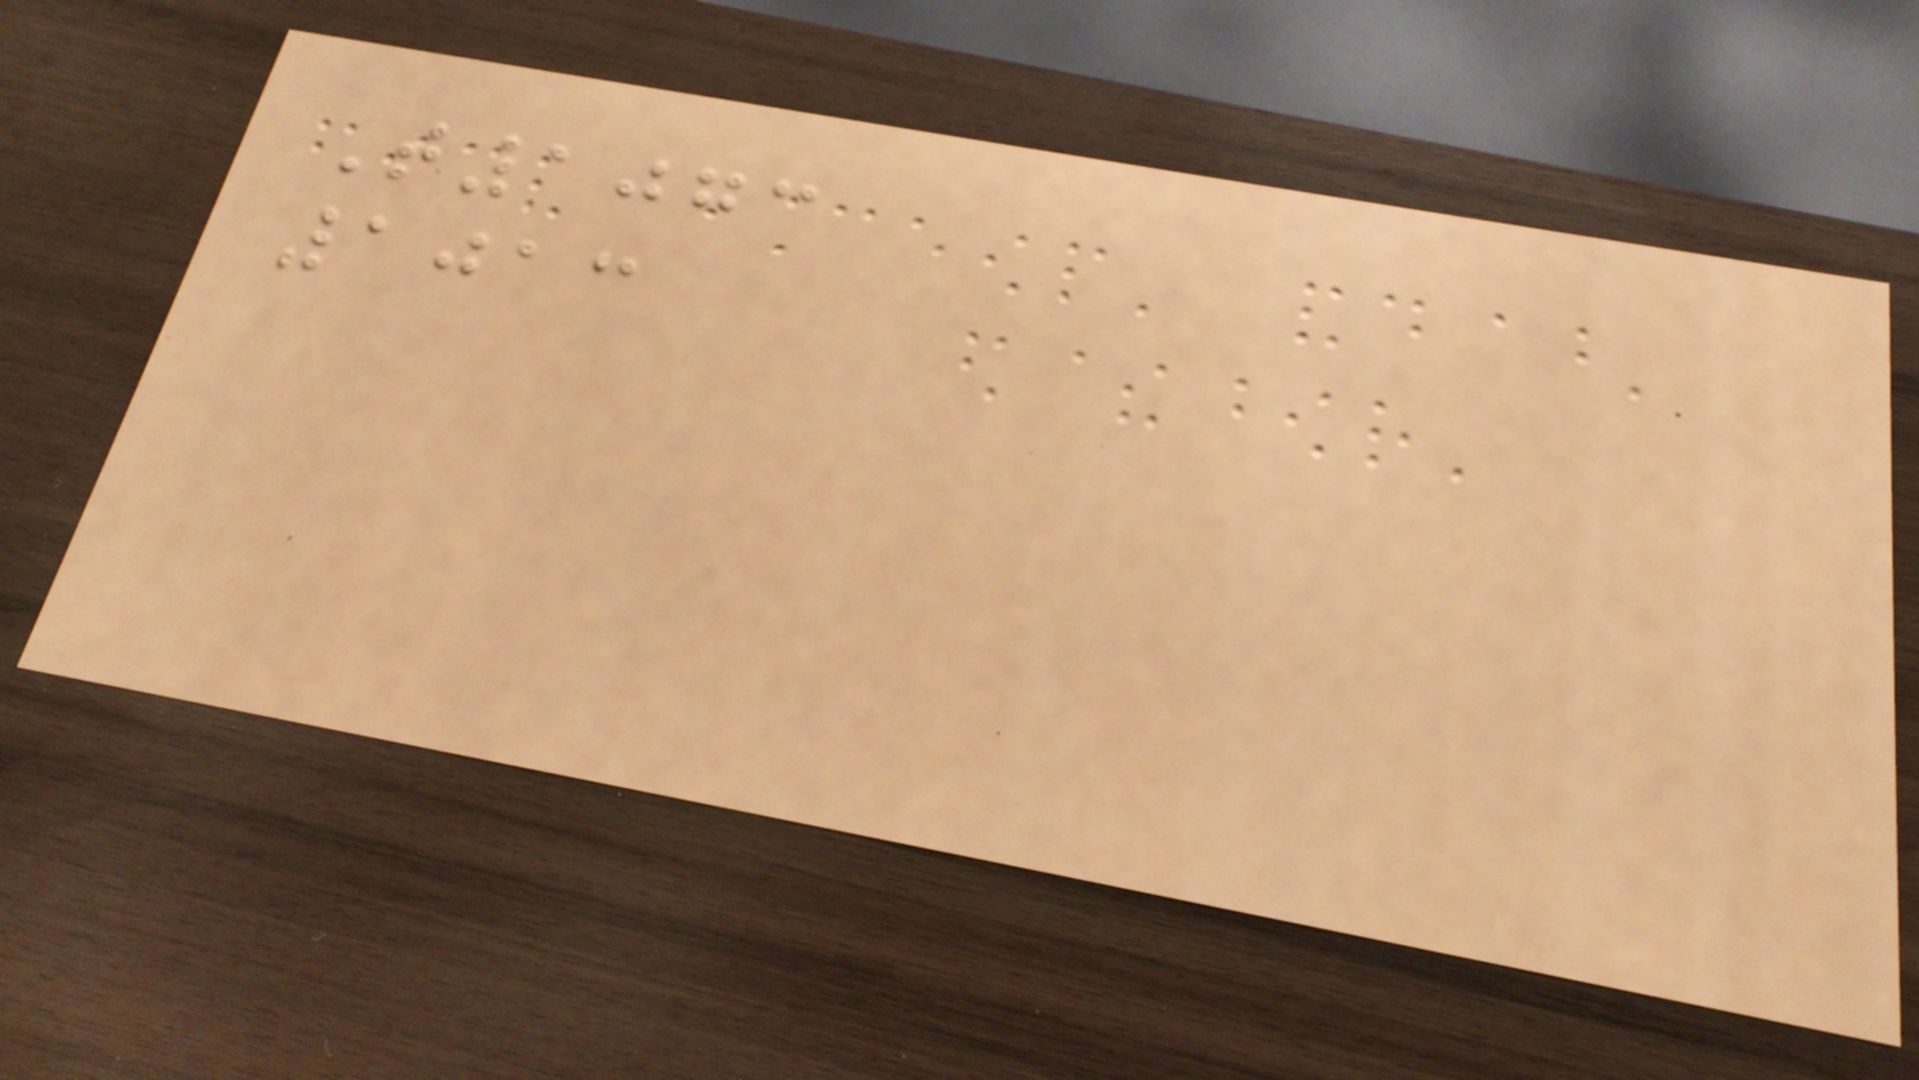T1073
1013
